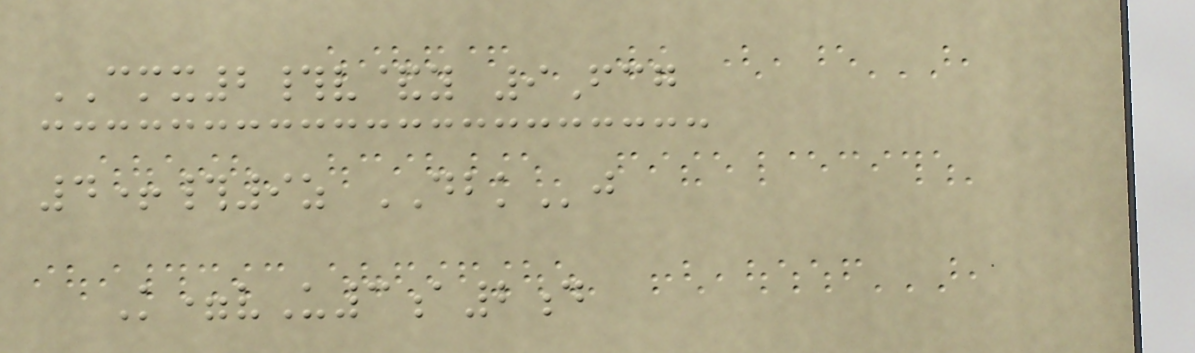CMX2#v&y 9Fcg
4+#9z DBKj
K=vU3a2d
